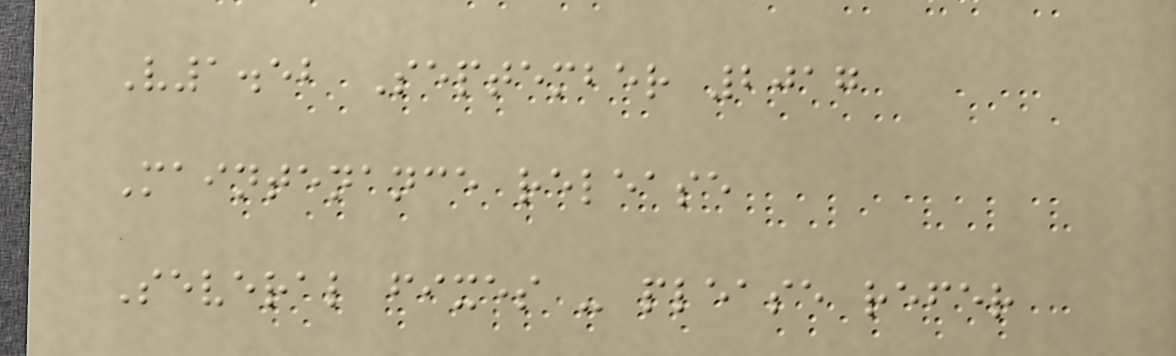V1.52 September 2017
Maintenance release
Several fixes - please refer
